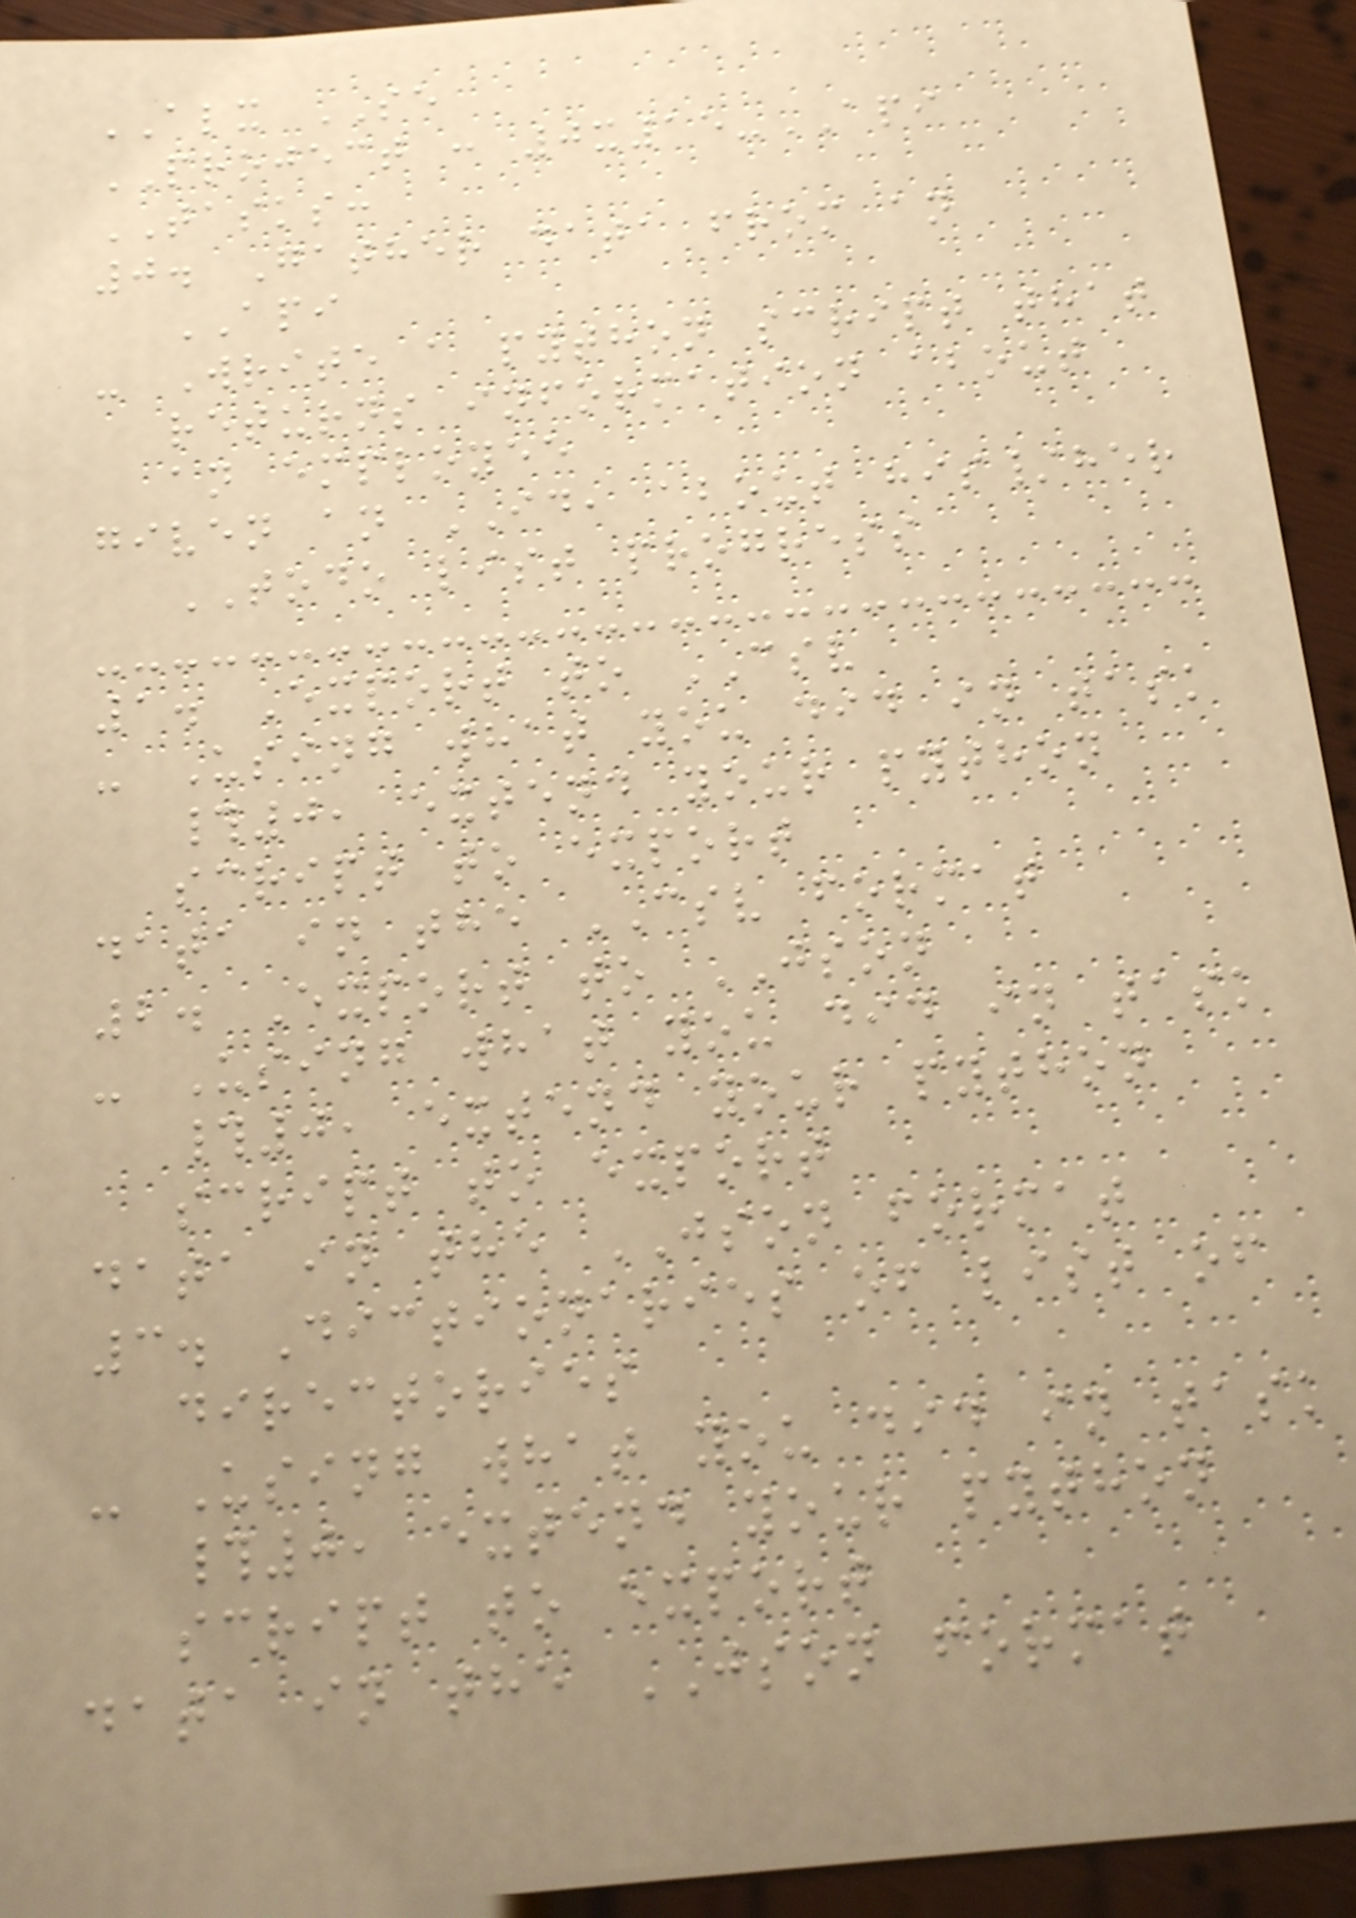ALX SE
PROJECT : 0x15-API
TASKS:
0. Gather data from an
API
- Write a python script that
returns information about
an employee
given an ID, about his/her
TODO list progress
1. Export to CSV
- Using what you did in task
#0, extend your python
script to export
data in the CSV format
2. Export to JSON
- Using what you did in task
#0, extend your python
script to export
data in the JSON format
3. Dictionaries of list of
directories
- Using what you did in task
#0, extend your python
script to export
data in the JSON format
